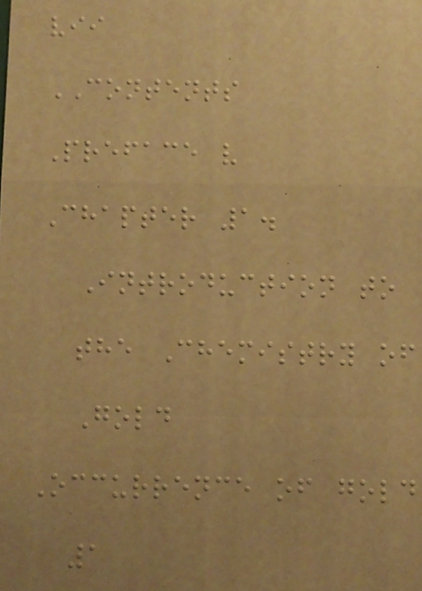vii
CONTENTS
Preface v
Chapter 1.
Introduction to
the Chemistry of
Gold
Occurrence of gold
1
